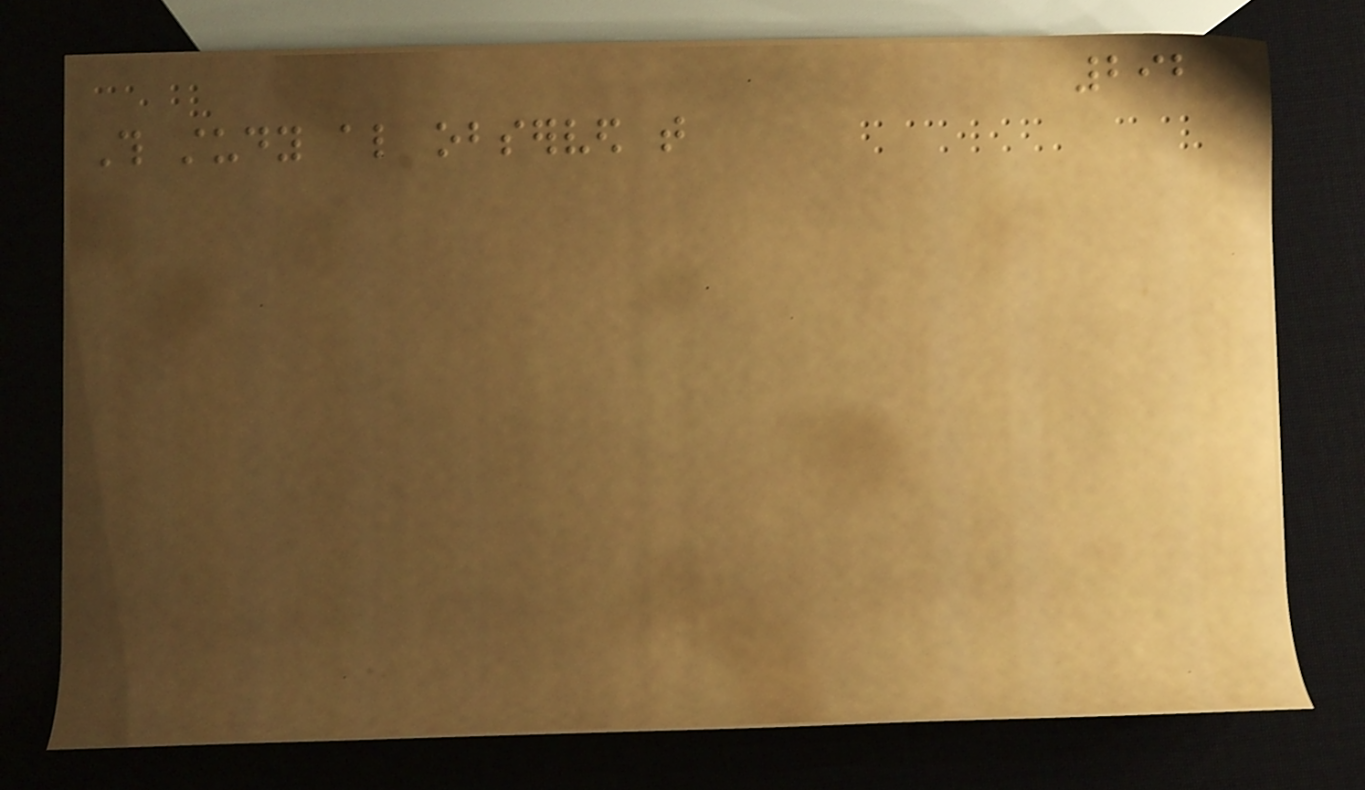292
This study also observed that
